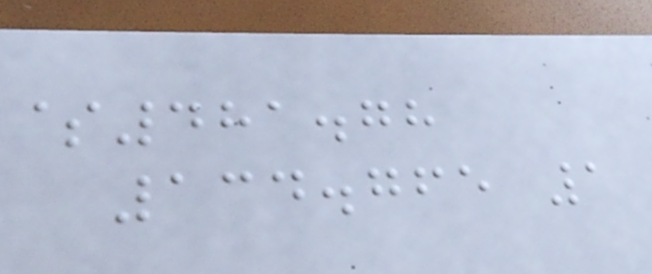$481.78
134.765 1
